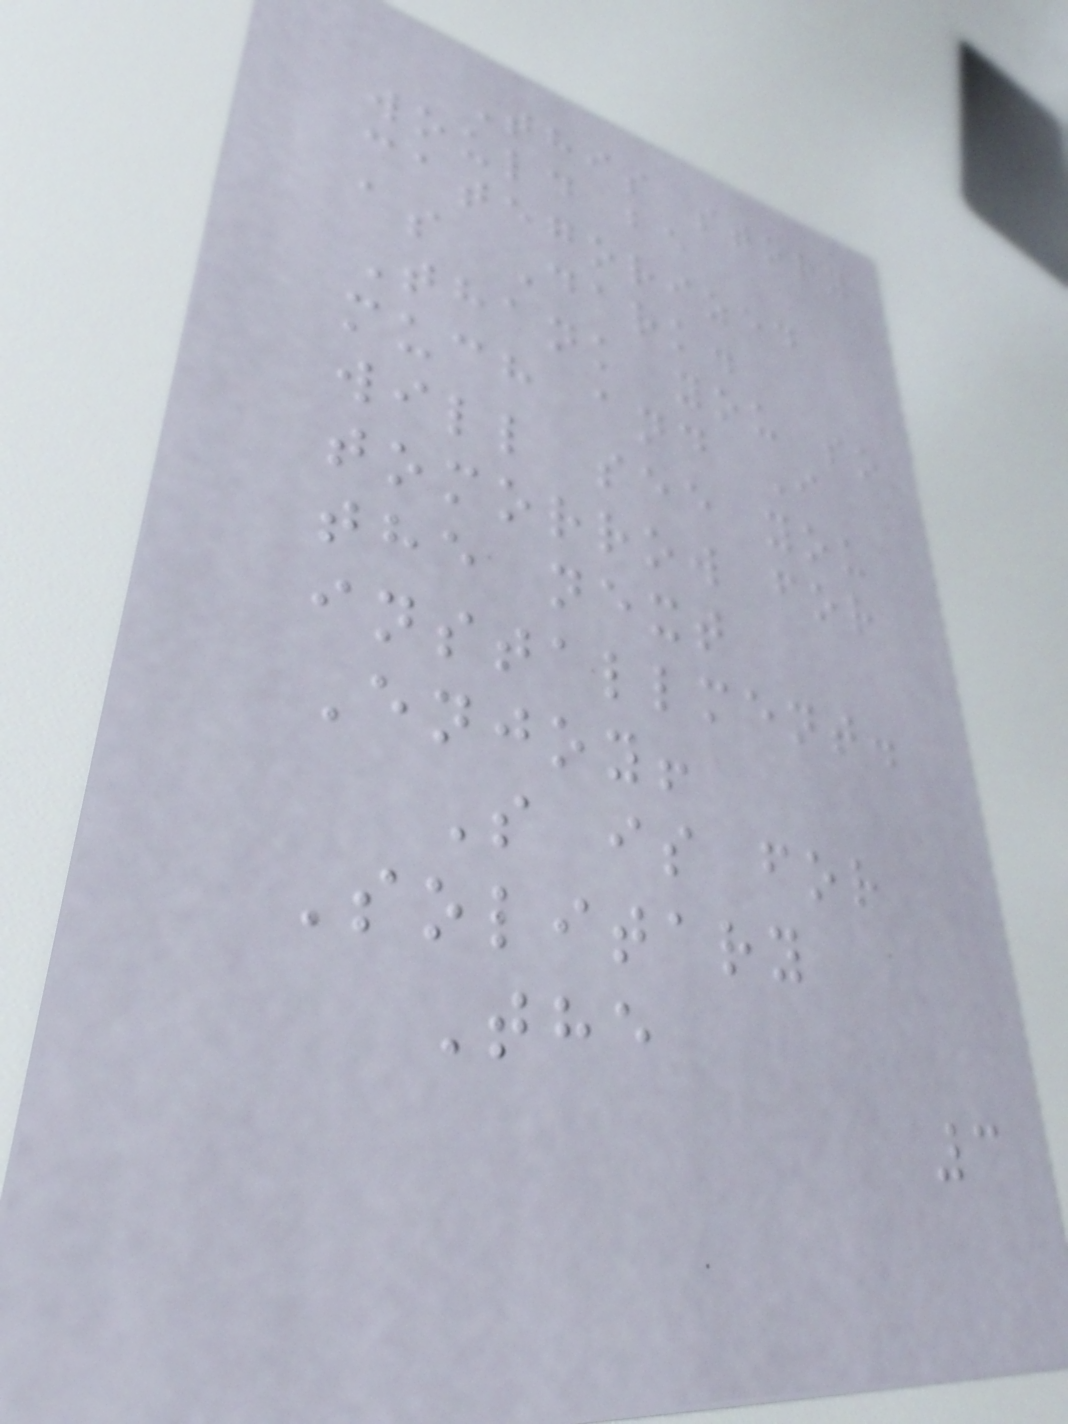This story
would be
categorized
as Dark.
Thank you so
much and I
will see you
tomorrow for
the next
installment.
Enjoy!
S is for
Solitary
The
3
